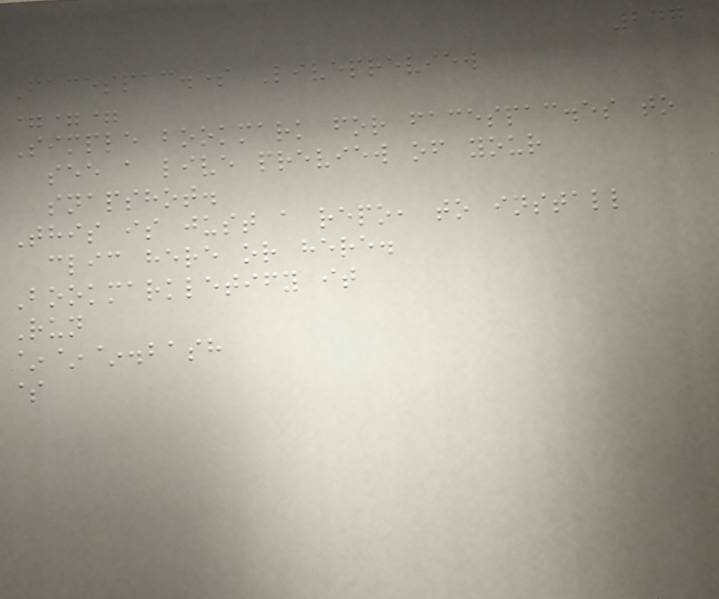247
Facespac.es Livepreview
===
Simple bookmark for facespac.es to
see a live preview of your
snapshot.
This is just a repo, to install
clic here or here.
Bookmarkletify it
Run
~~~.bash
$
